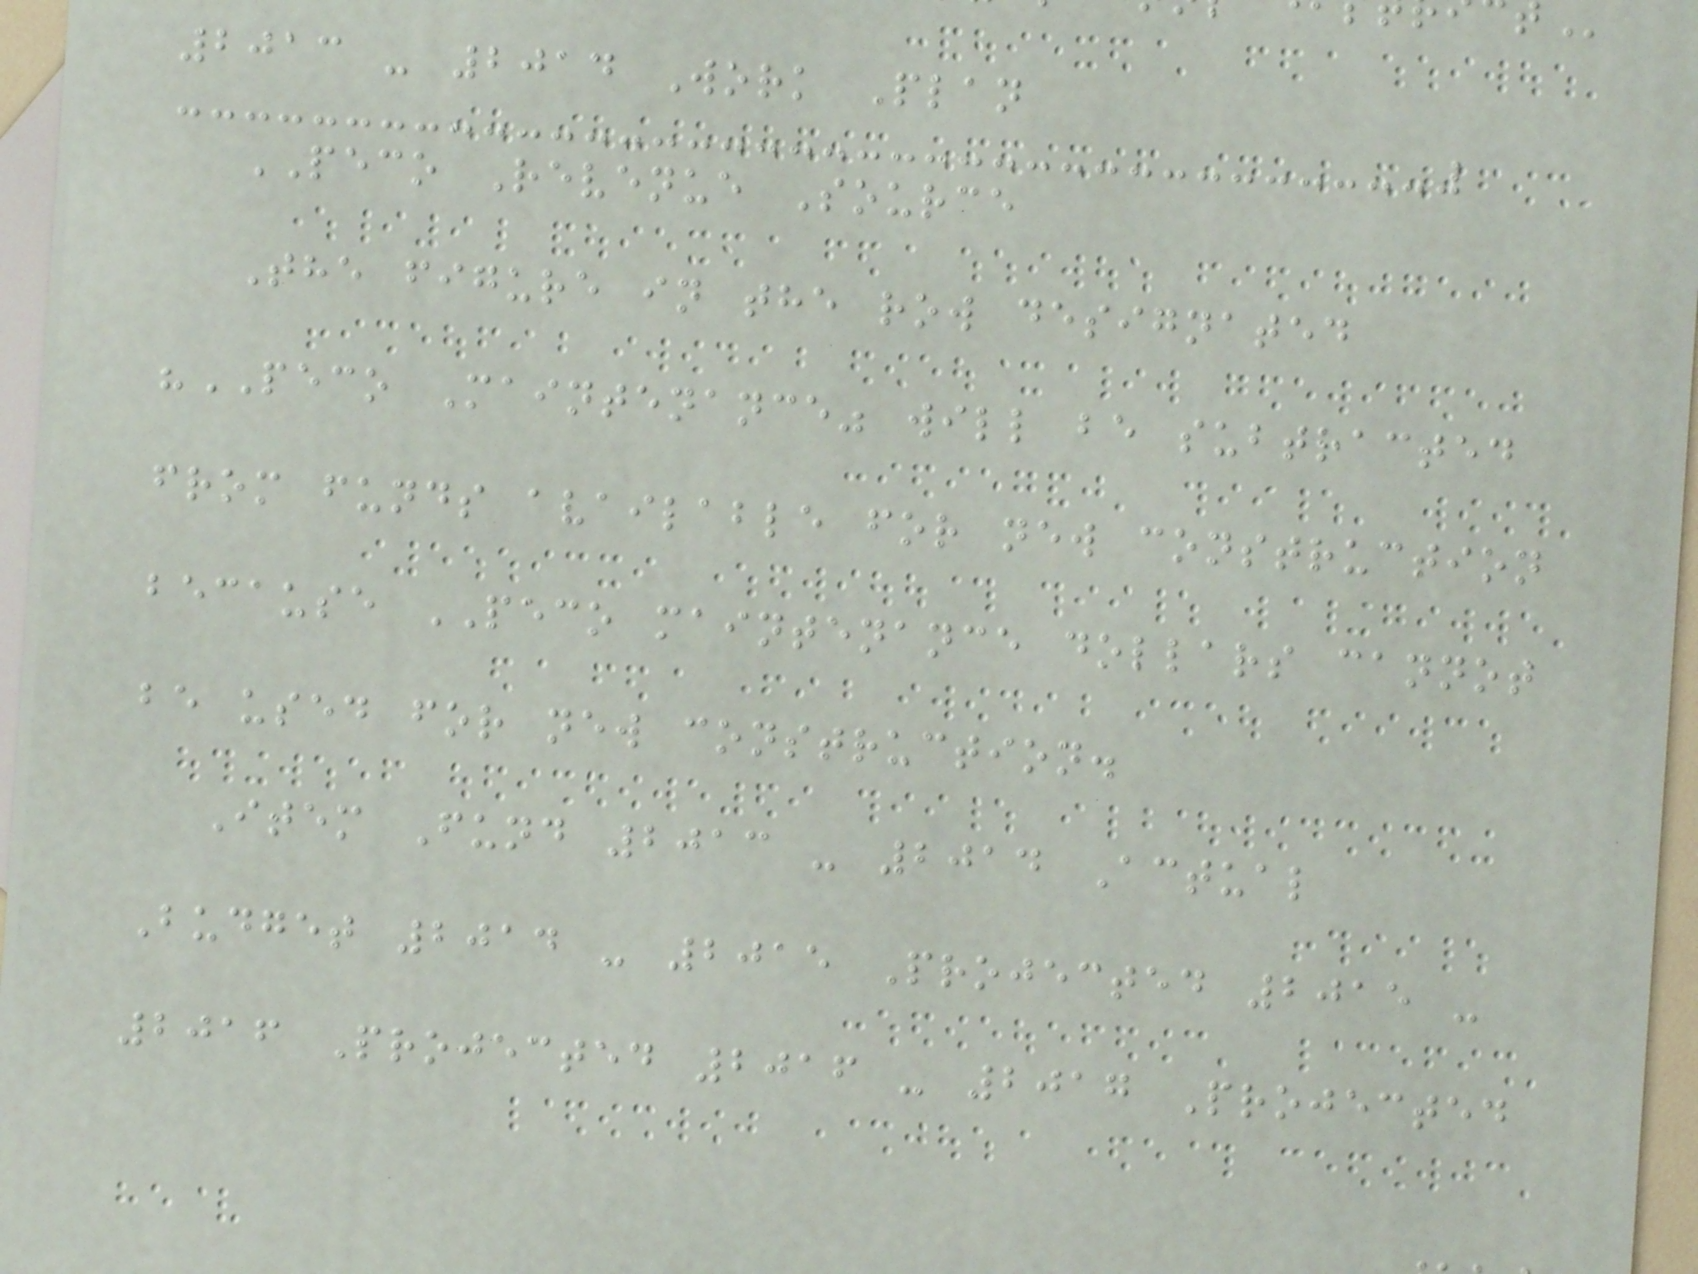2013 - 2014 Work Plan
PECO Revenue Source
The figure in the row designated
"PECO Maintenance" will be subtracted
from funds available for new construction
because PECO maintenance dollars cannot
be used for new construction.
Item Fund 2013 - 2014 Actual
Budget 2014 - 2015 Projected 2015 -
2016 Projected 2016 - 2017 Projected
